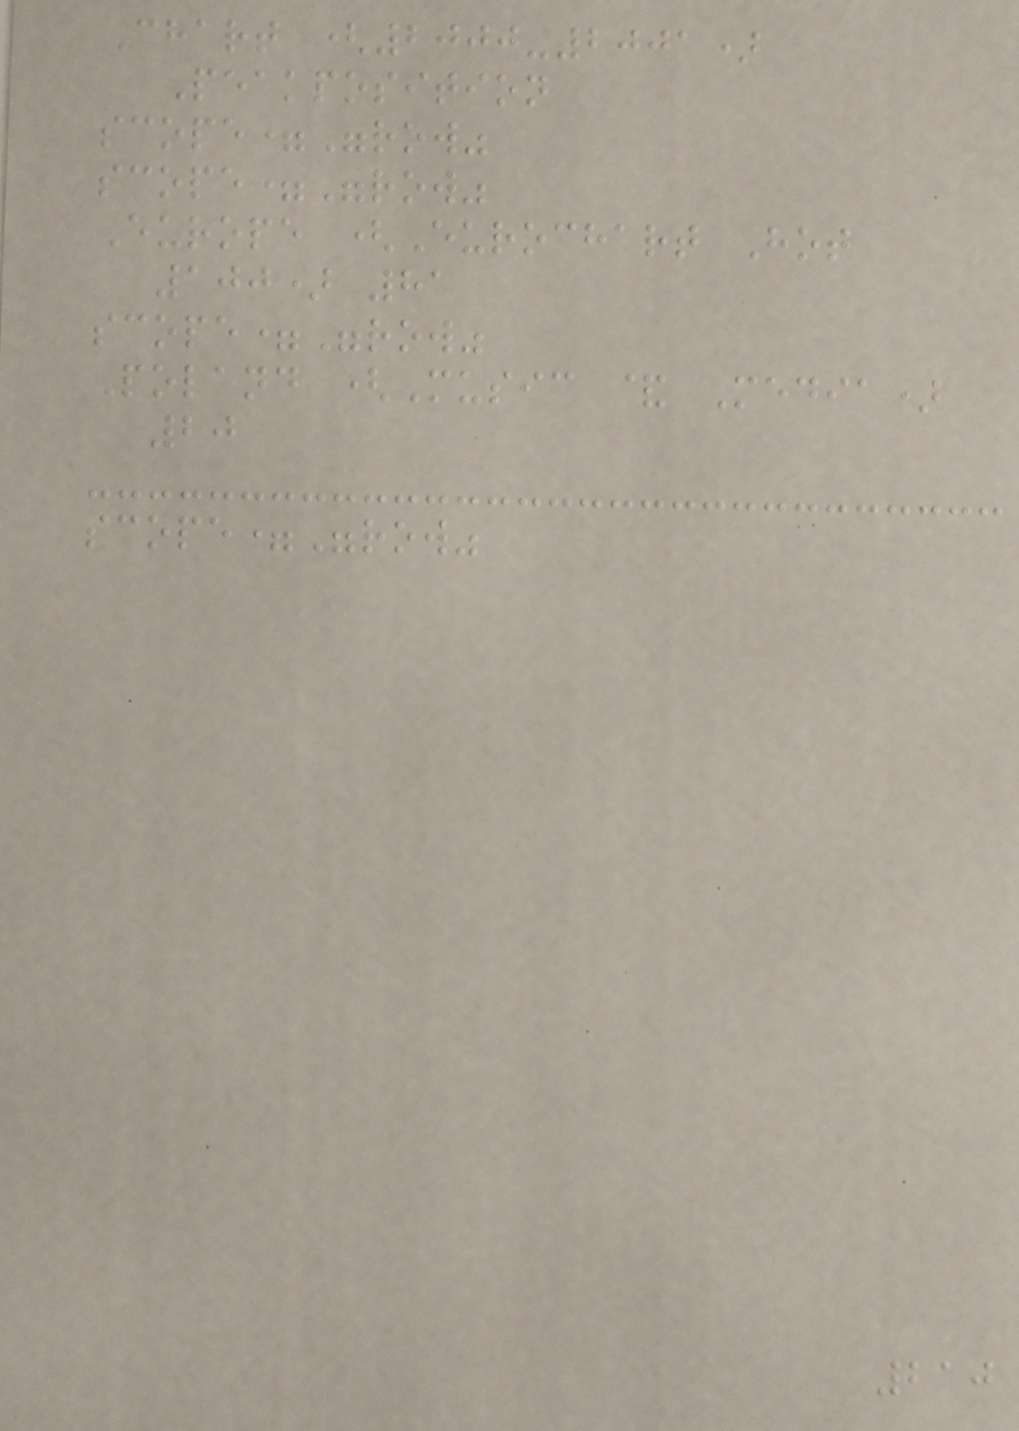Chart (2000-2001)
Peakposition
scope="row"
scope="row"
Europe (Eurochart Hot
100) 81
scope="row"
Poland (Music & Media)
20
scope="row"
210
